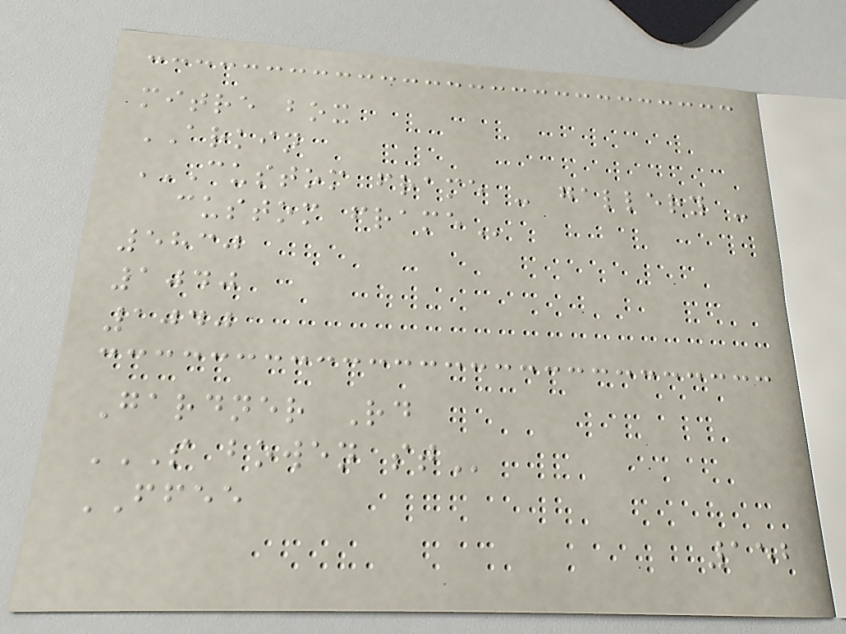mitre box
ARKIN
CUSTOM FRAME - GALLERY -
CUSTOM FRAME
5830
1040
1040
Gardner Rd
S BOWEN ST
FFEE
152
